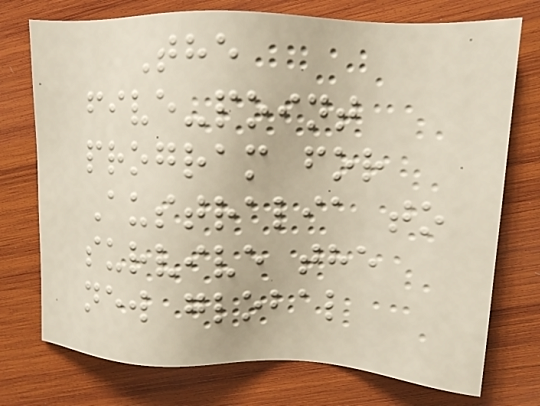The
five-point
program for
Australia to
survive the
new global
